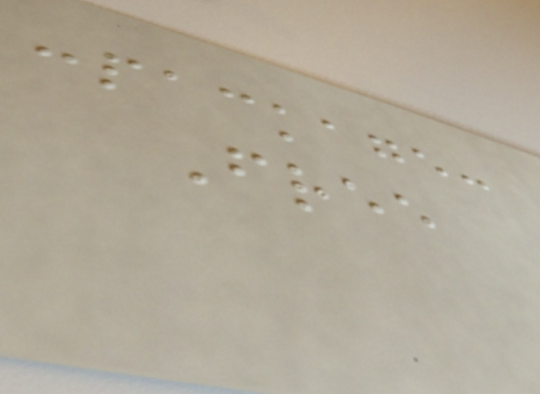:package:
Free
